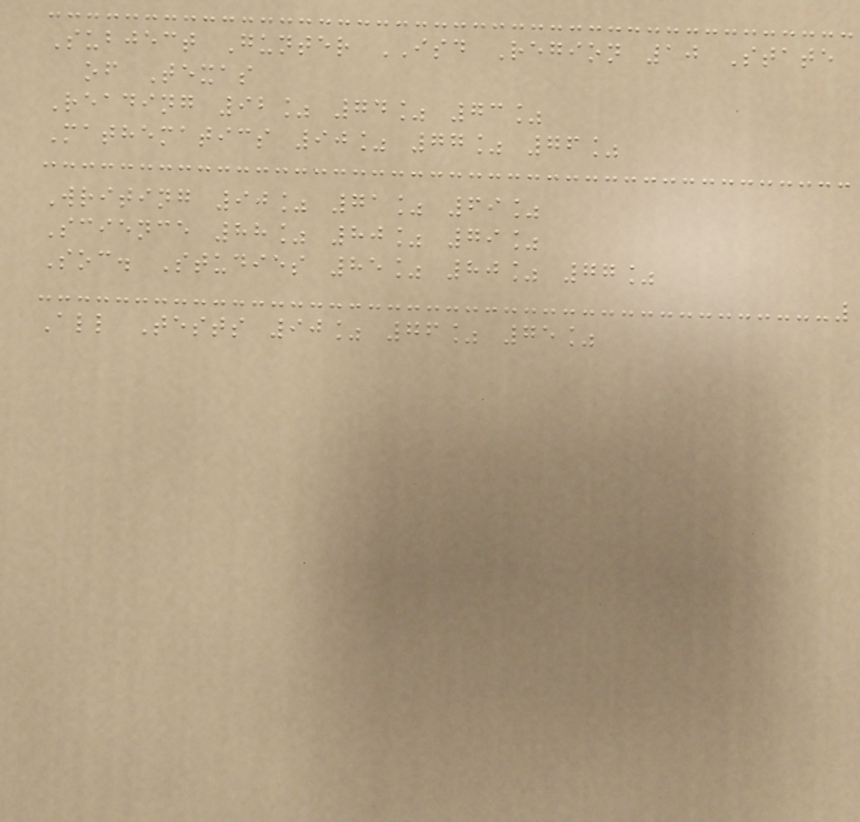Subject Gunter ISD Region 10 State
of Texas
Reading 92% 74% 73%
Mathematics 90% 77% 76%
Writing 90% 71% 69%
Science 88% 80% 79%
Soc. Studies 85% 80% 77%
All Tests 90% 76% 75%
